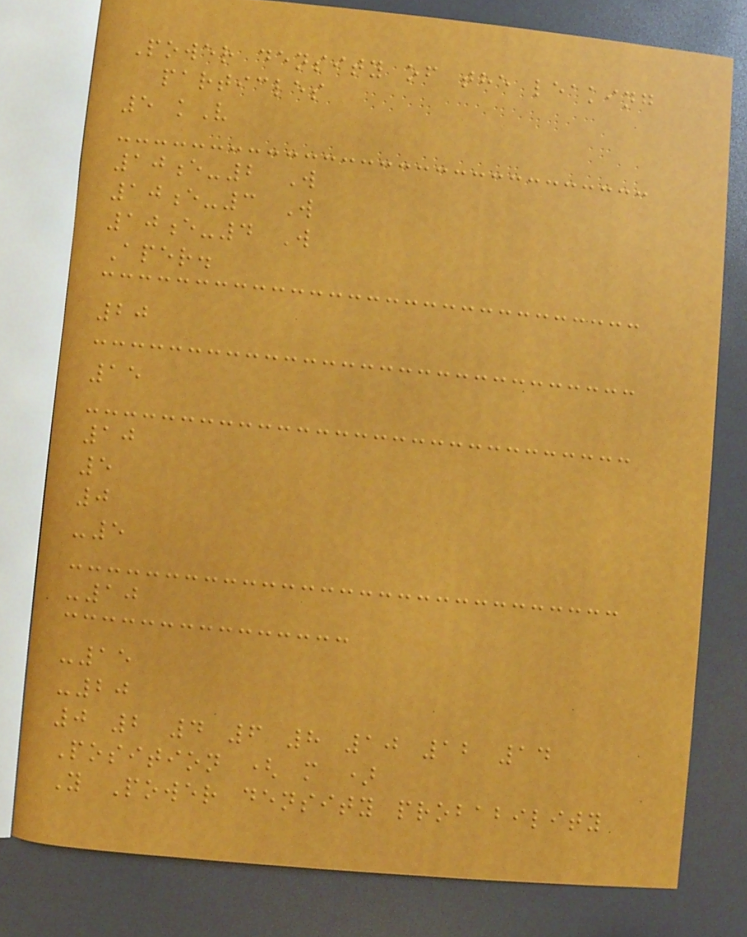Power density of the leaking
particles
5 kV
10e-2 W
10e-3 W
10e-4 W
Aper.
20
15
10
5
0
-5
-10
-15
-20
0 2 4 6 8 10 12 14
Position ( m )
Y Power density probability
